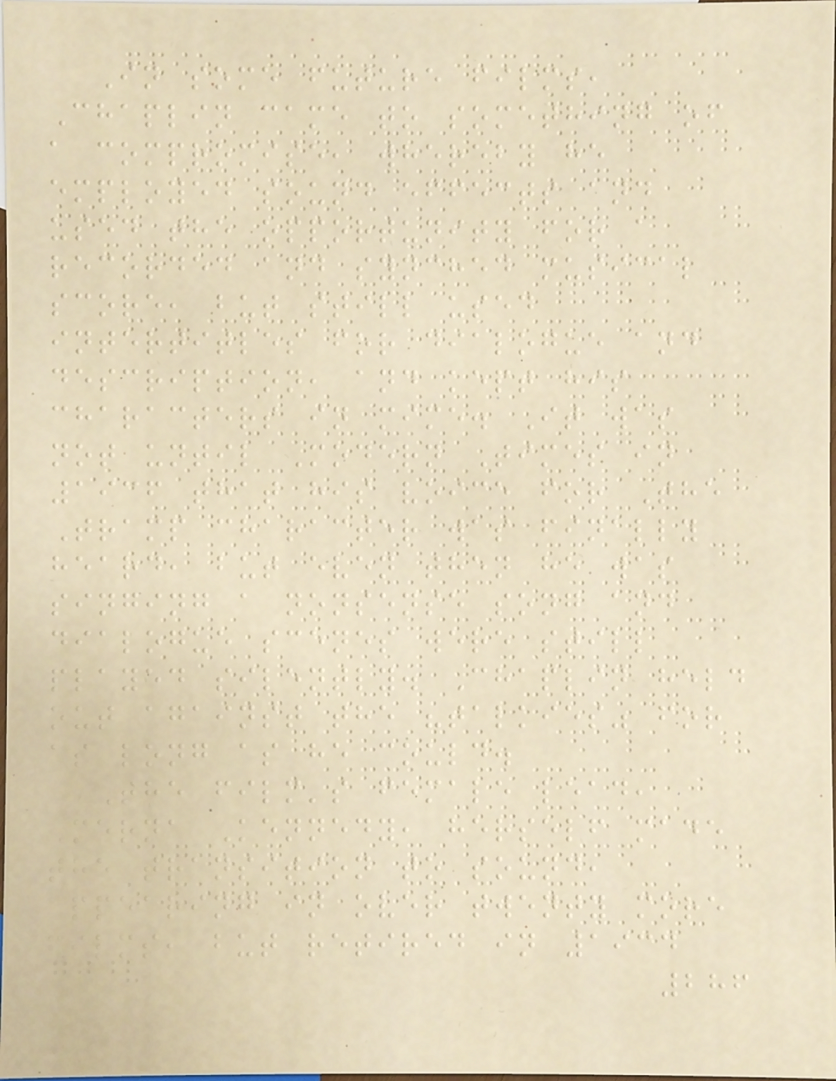In some future films,
Chaplin came to something of
a compromise, whereby he
employed sound effects and
used the opportunity for a
recorded and synched musical
score, but still used
intertitles for dialogue and
description, and kept his
characters in mime. It was
not until Modern Times in
1936 that his voice for The
Tramp character was finally
heard, but even then he was
singing a nonsense song and
dialogue scenes were still
played silently. Chaplin held
out against the "talkies" for
as long as he could.
The film's female lead,
Merna Kennedy, herself made
the transition to sound,
appearing in over twenty more
films, but retired in 1934
286
